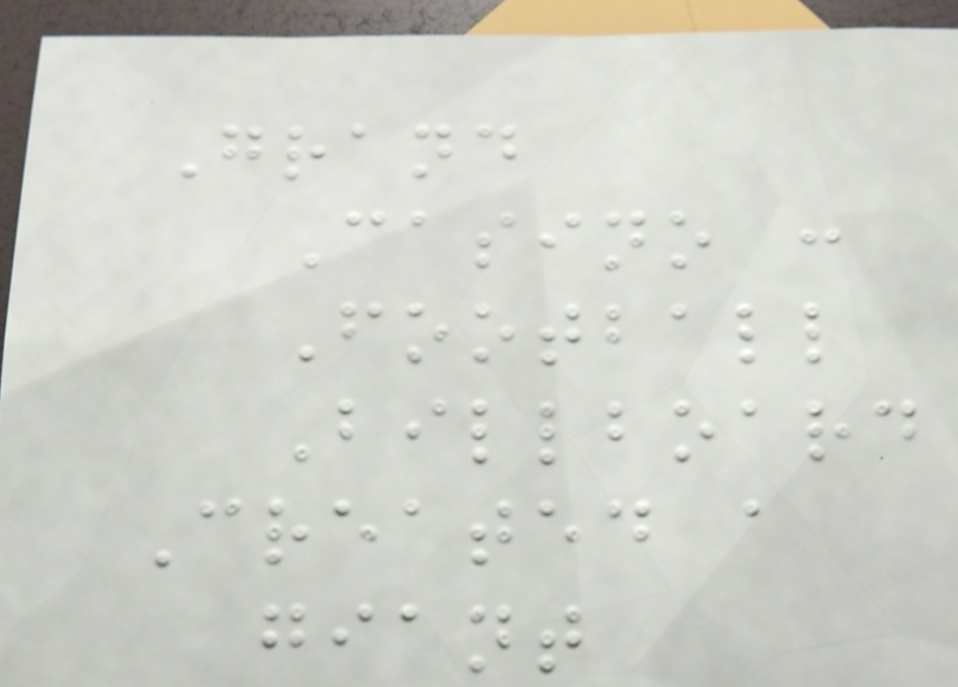Grand
Casino :
Football
Billboard
Created a
giant
